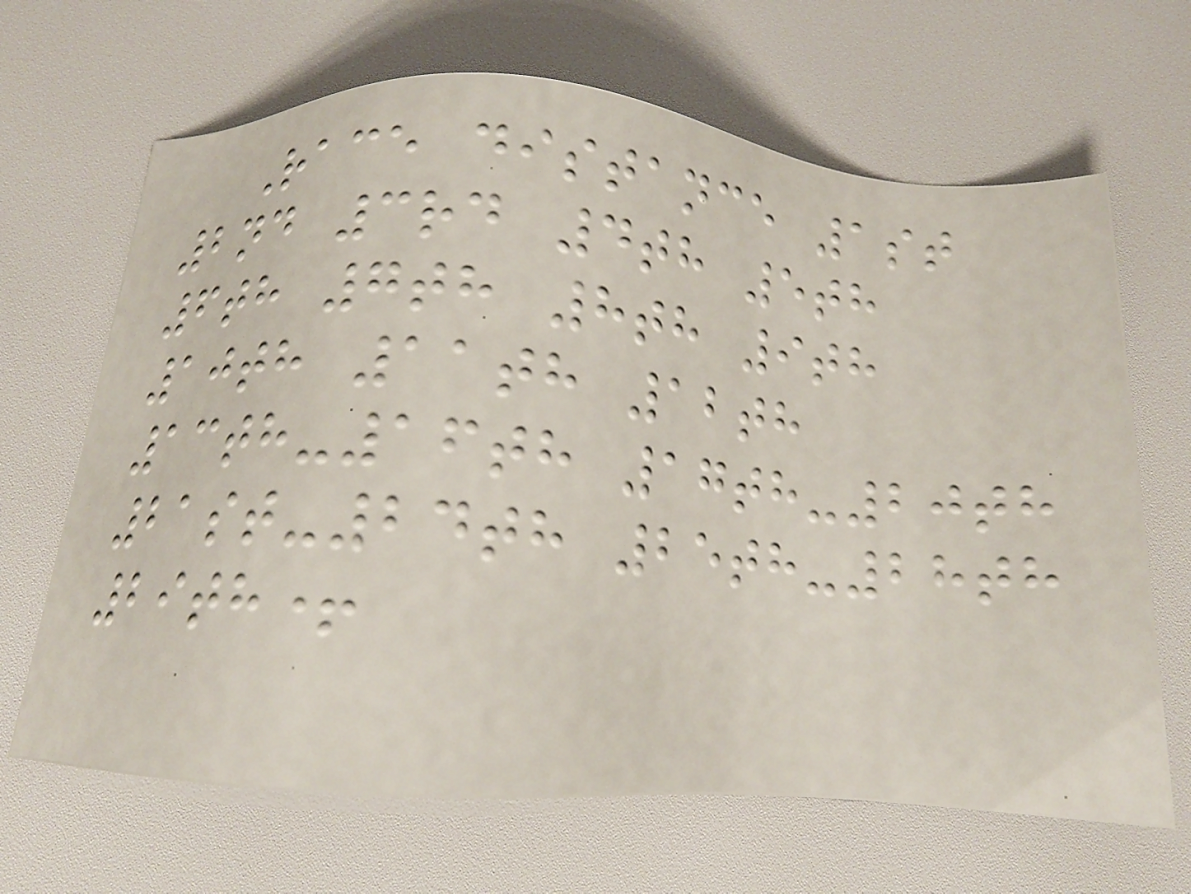Race distance 1st
2nd 3rd 4th 5th
6th 7th 8th 9th
10th 11th 12th
13th-16th 17th-20th
21st-24th 25th-28th
29th+
